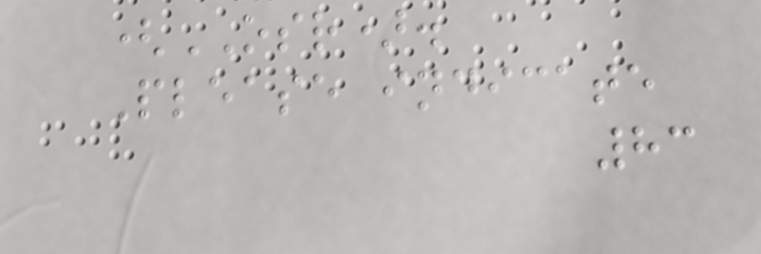(OSR).
Please indicate
83
